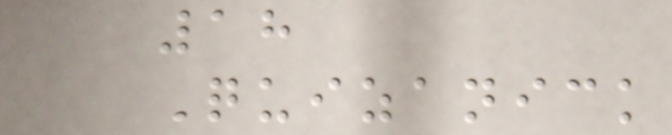18
Quizanick
